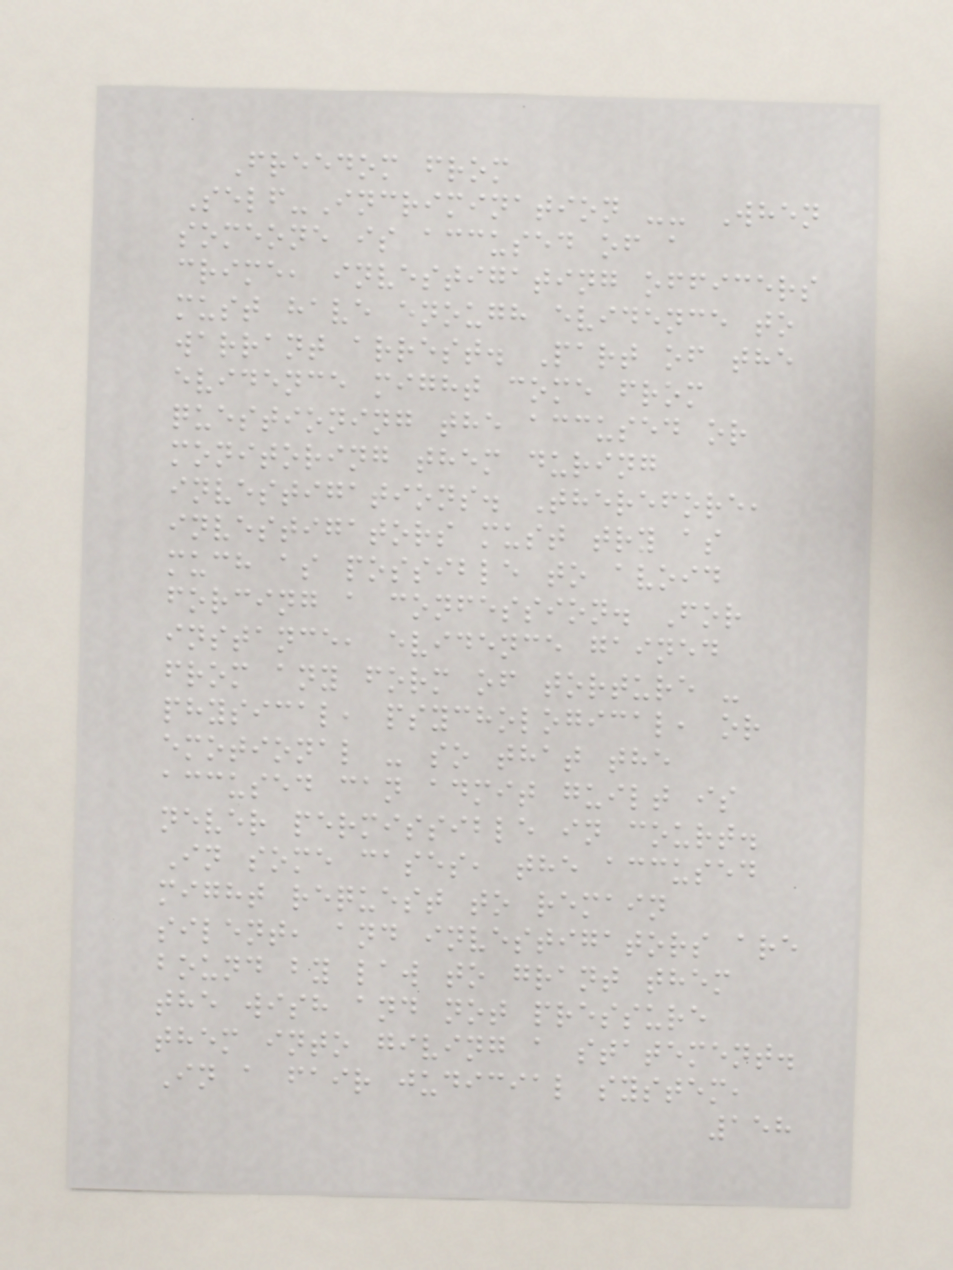Freedom from
Self-Incrimination -- When
someone is accused of a
crime, investigating officers
must have enough evidence to
warrant arrest. Part of the
evidence might come from
questioning the accused or
monitoring them during
investigations. Therefore,
investigators must try as
much as possible to avoid
forcing a confession. For
instance, evidence gained
from any form of torture -
physical, psychological, or
emotional - so that the
accused can admit guilt is
never permissible in court.
In some cases, the accused
might request to remain
silent, and investigators are
bound by law to grant them
the wish and not pressure
them into giving a statement.
In a fair judicial system,
158
